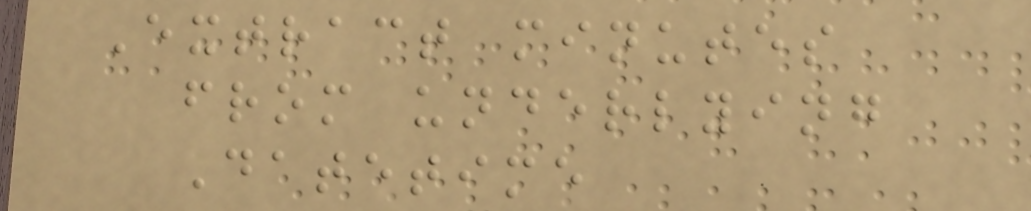Extract minutes
from underlying
Datetime
